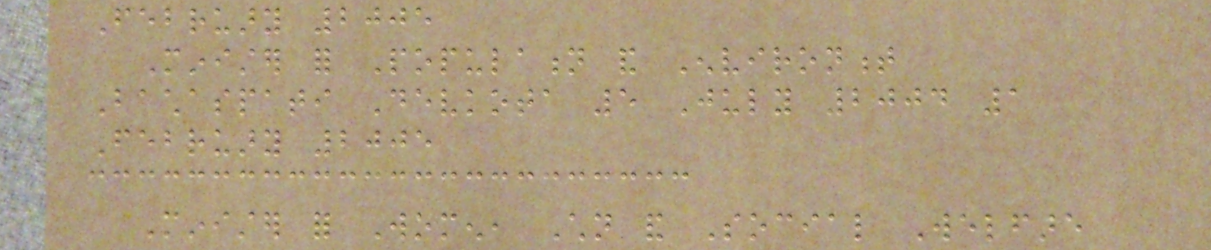February 2005
Minister for Population and Environment
Bachaspati Devkota 5 July 2004 1
February 2005
Minister for Women, Children and Social Welfare
